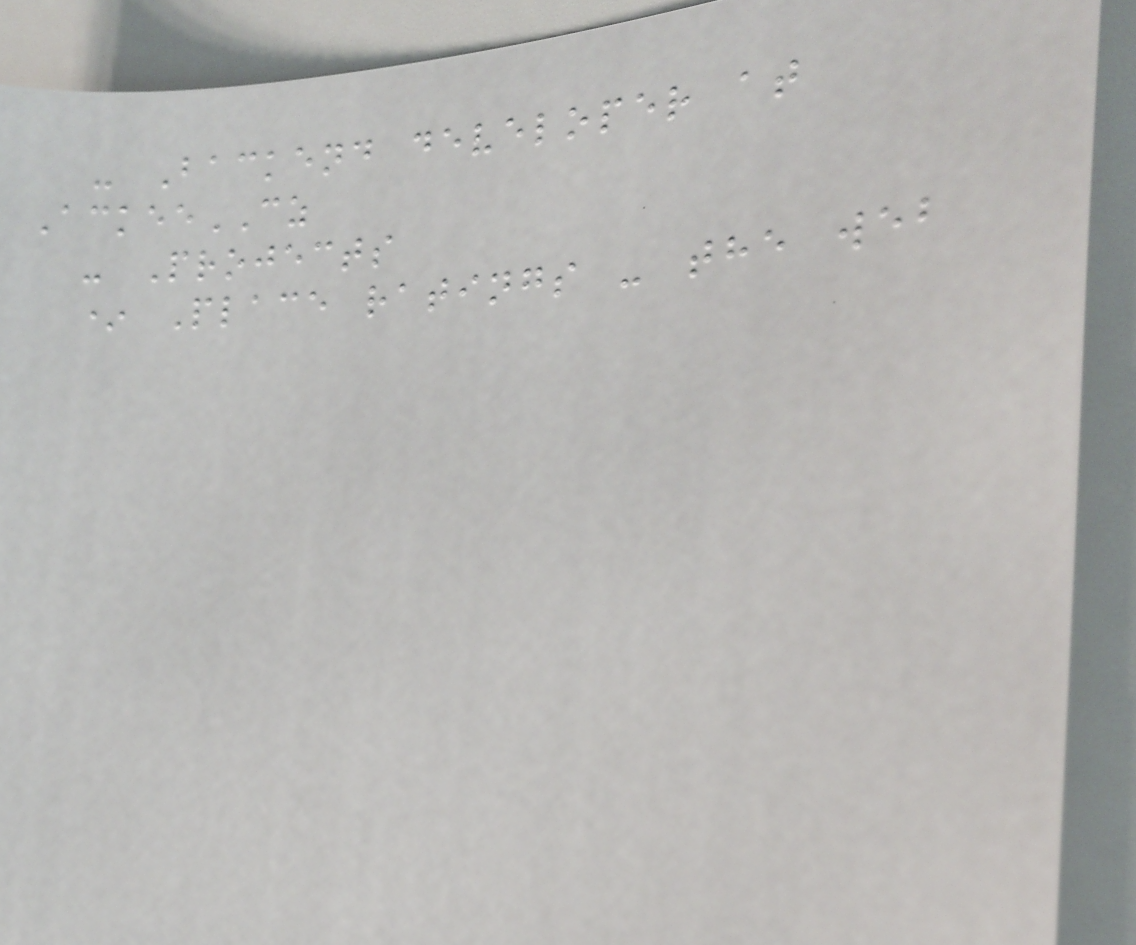- Backend developer at
AckeeCZ
- Projects
* Place ratings - the web
